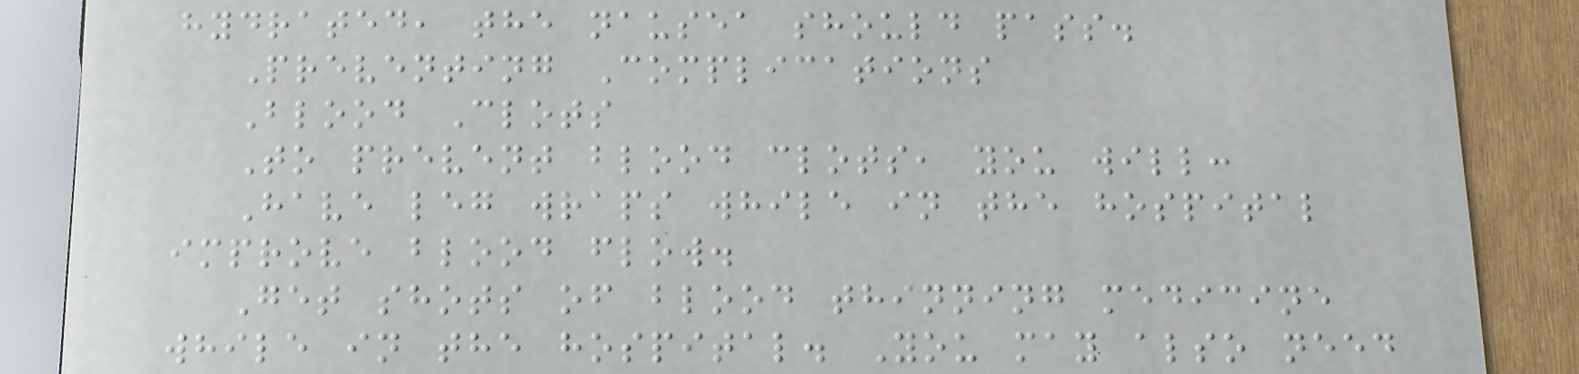hydrated, the nausea should pass.
Preventing Complications
Blood Clots
To prevent blood clots, you will:
Have leg wraps while in the hospital
improve blood flow.
Get shots of blood thinning medicine
while in the hospital. You may also need
